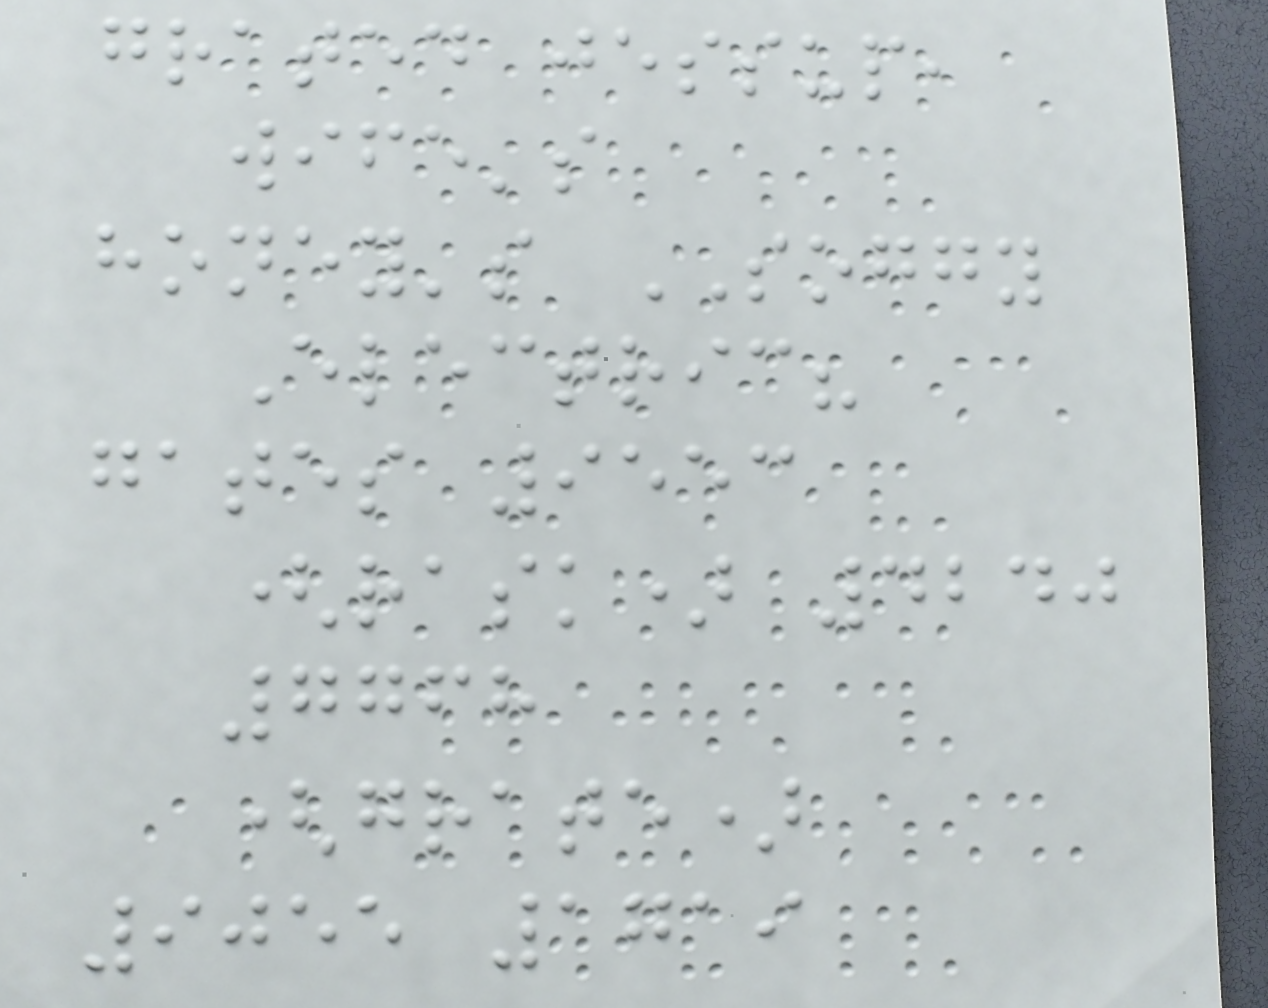grated jessup,
wife's
honey's SOGGY
Electric?
gates 9553
(rask) 4240
7768
(grate)
9055 1719
